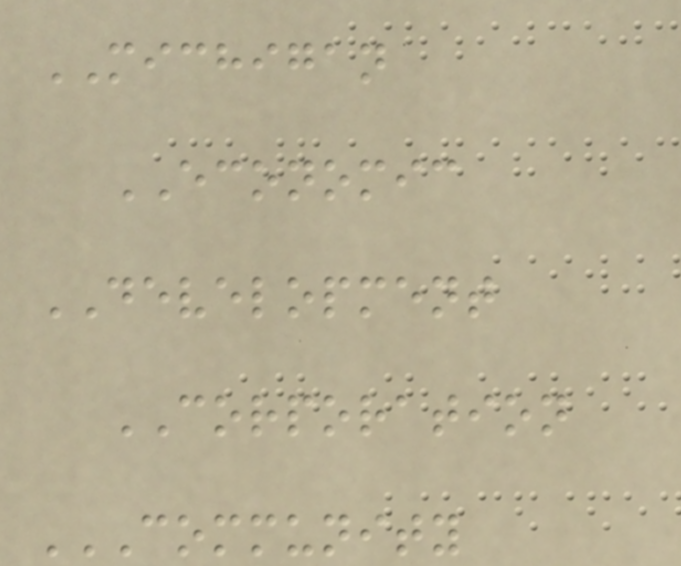MICHIGAN
ECONOMIC
DEVELOPMENT
CORPORATION
COMMUNITY
